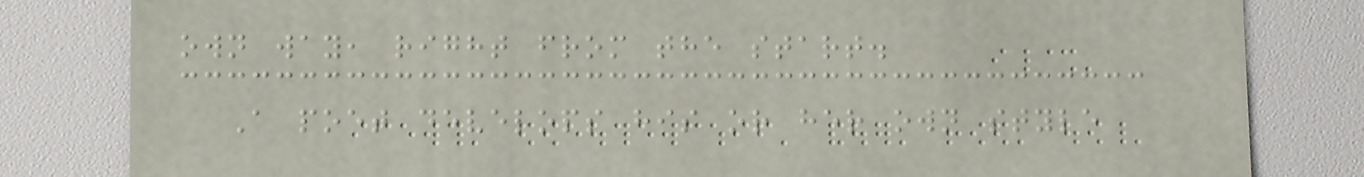own way, right from the start.
A poet develops his or her own style
